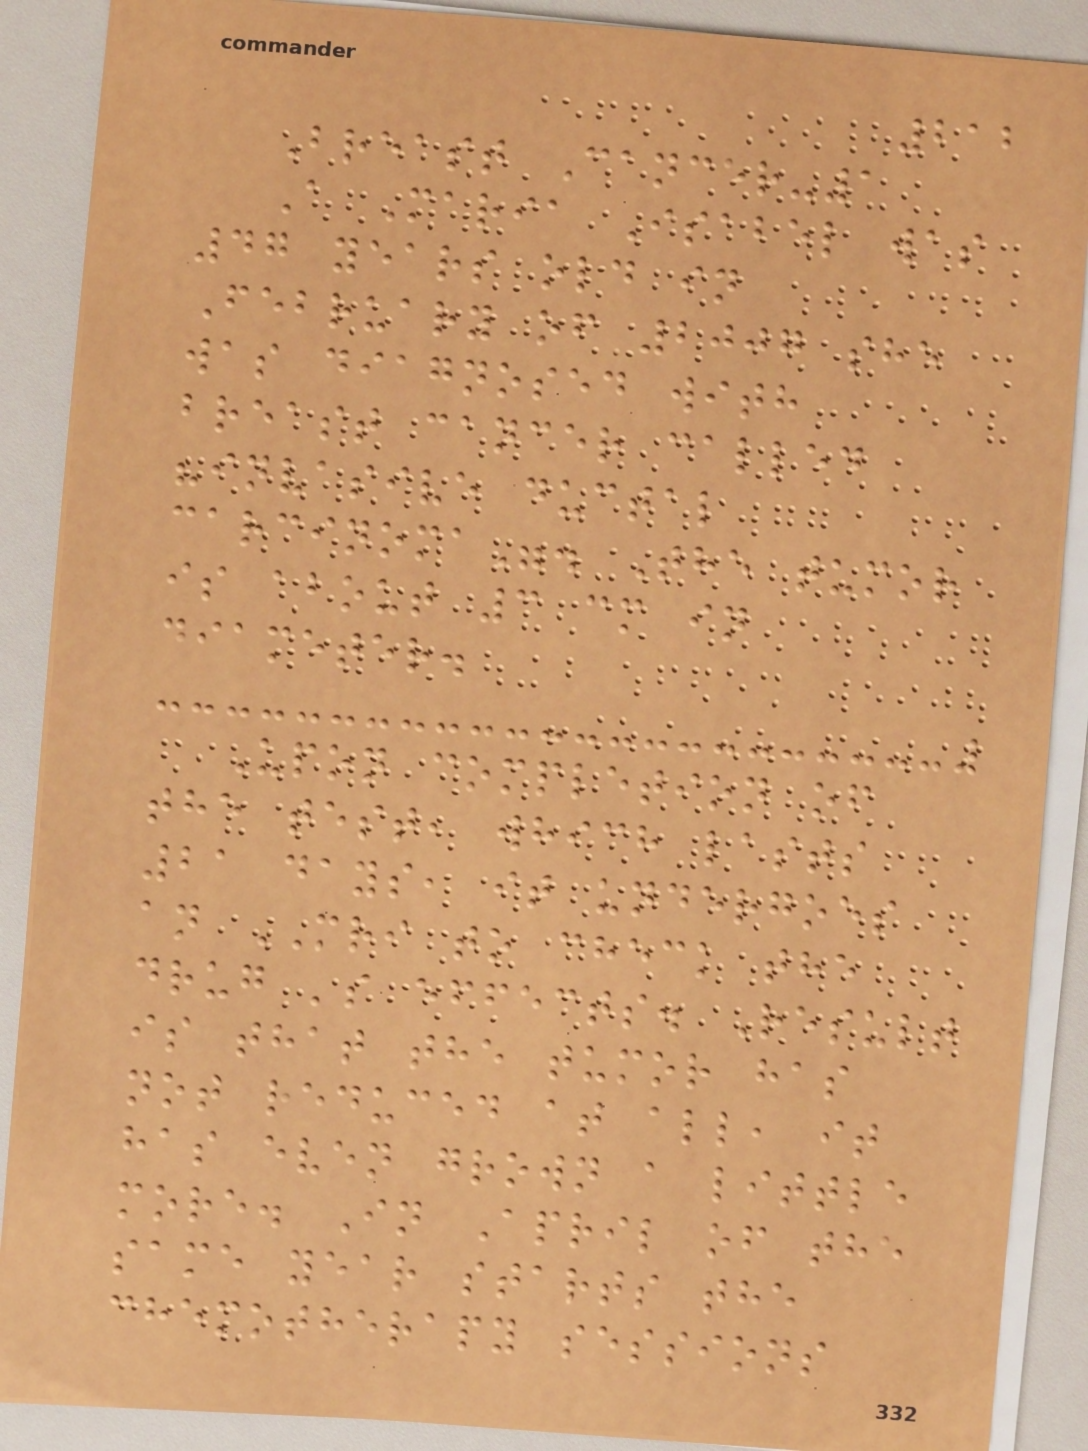212
Breast Cancer-1
A Maria Isabel was
47 years old in
February of 2007 she
was diagnosed with
breast cancer called
"invasive ductal
carcinoma". The tumor
is about 3 cm in
diameter.
Upon completion of
the test, which lasts
21 days, it undergoes
an MRI to check the
drug 's effects. Result
is that the tumor has
not reduced at all, it
has even grown a little
more. In April of the
same year starts the
chemotherapy sessions
